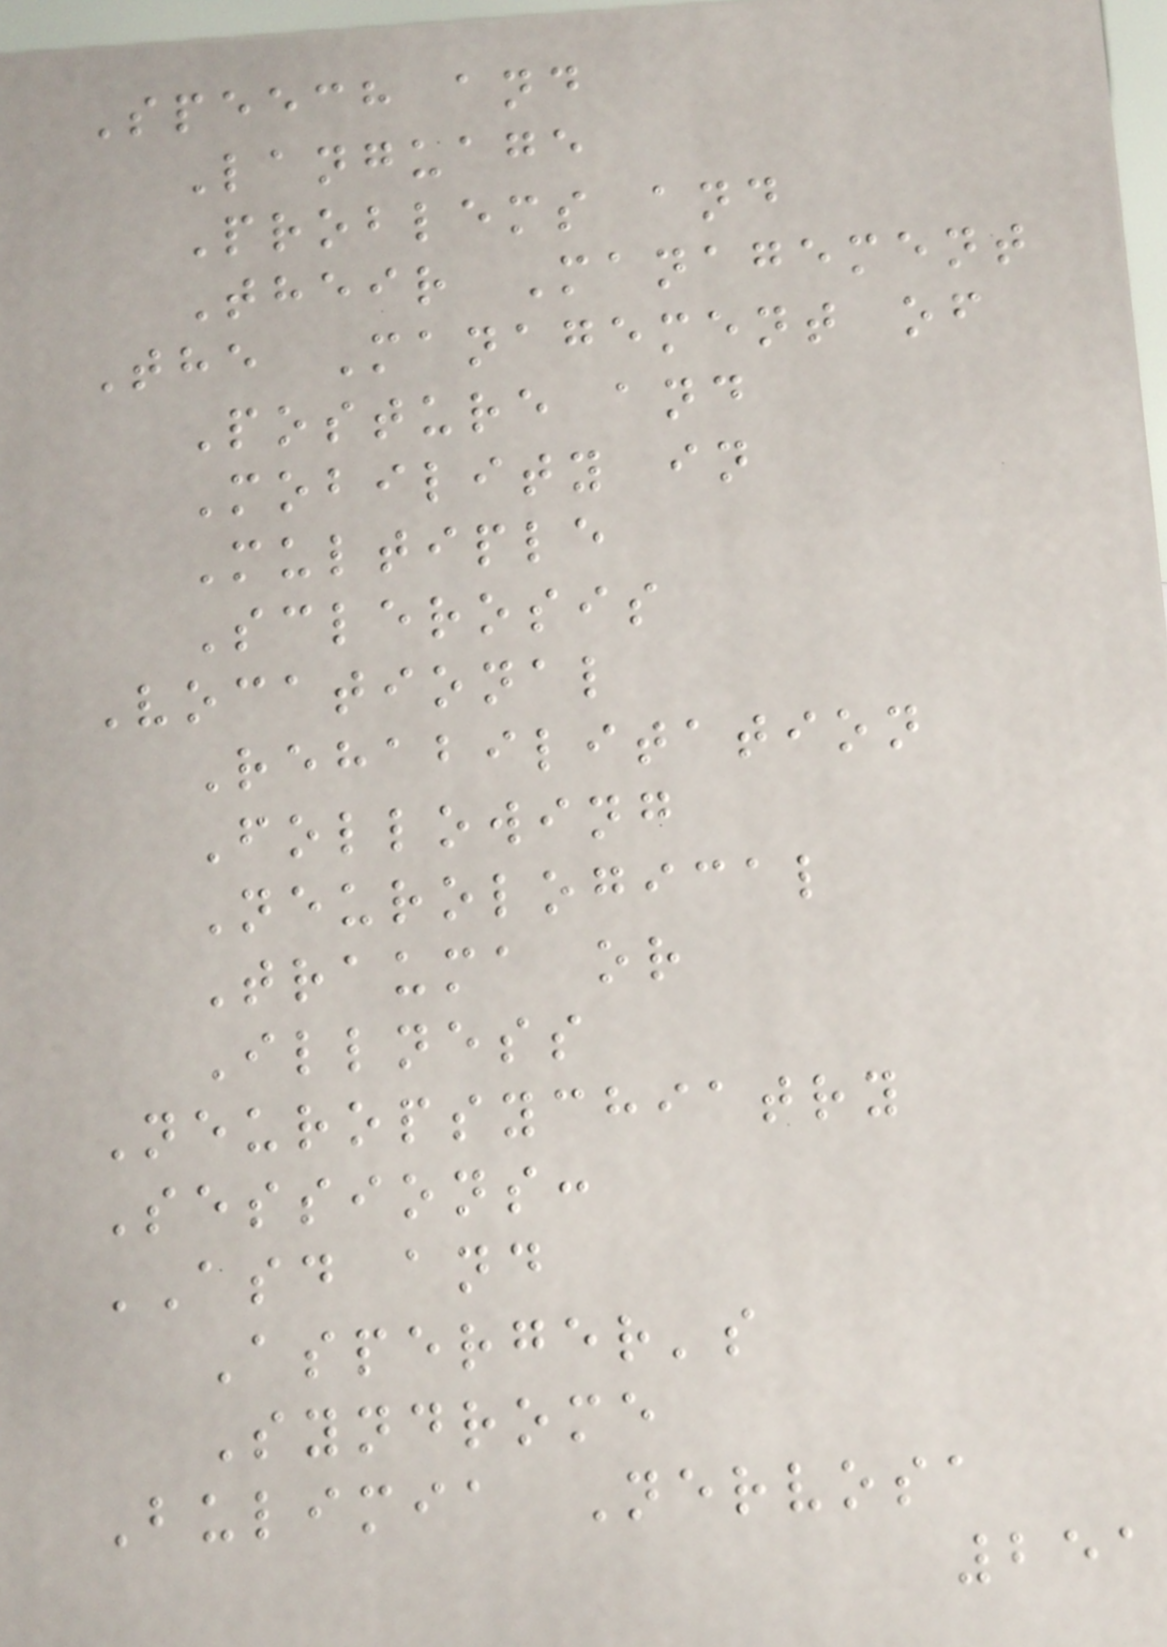Speech and
Language
Problems and
Their Management
The Management of
Posture and
Mobility in
Multiple
Sclerosis
Vocational
Rehabilitation
Following
Neurological
Trauma or
Illness
Neuropsychiatry
Sessions:
ASD and
Asperger's
Syndrome
Bulimia Nervosa
251
